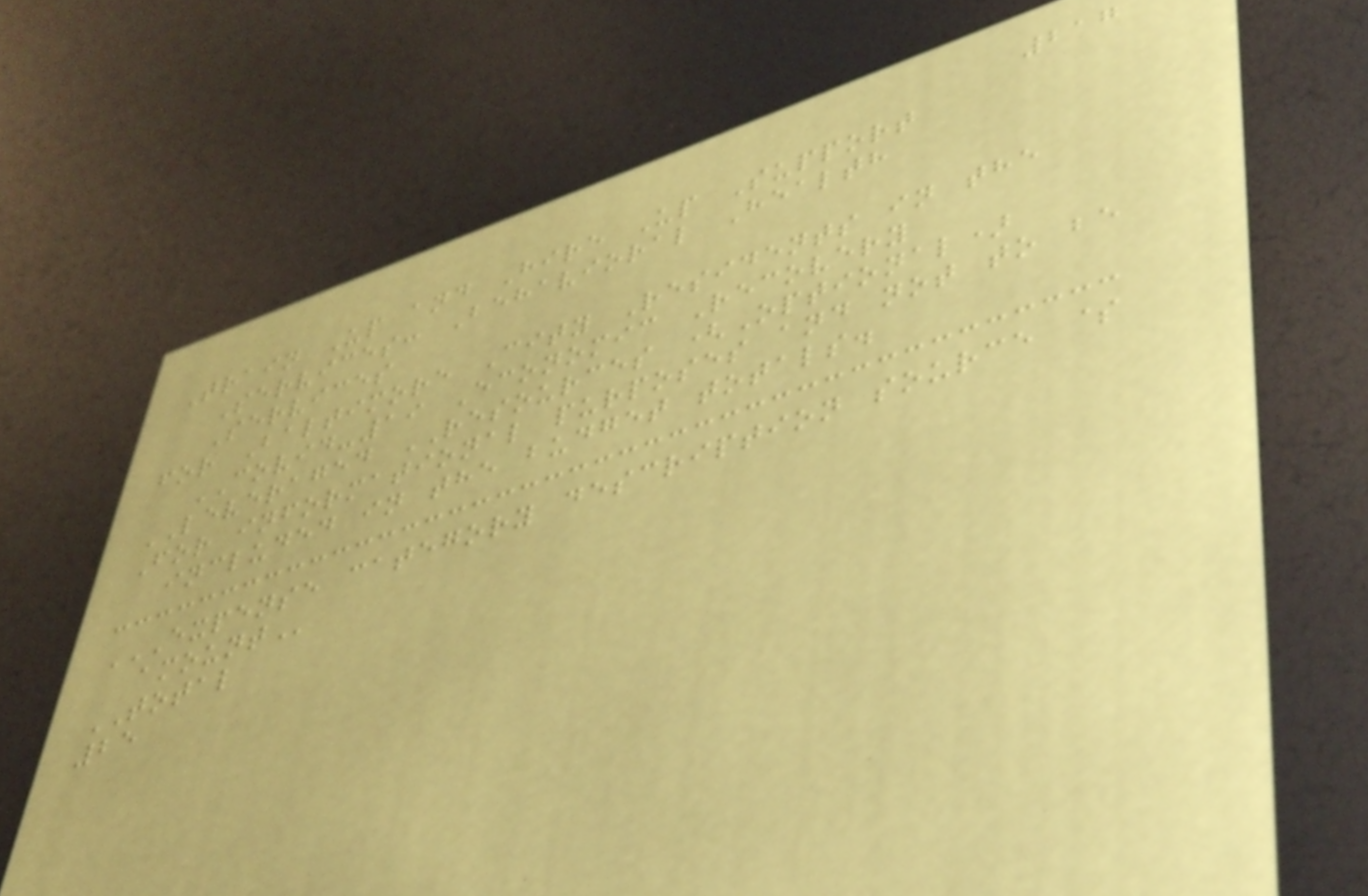217
Train Up and Hire Up Support
Services: Behavioral Health
Services
for Baltimore City Residents in the
COVID-19 Economic Recovery
LEVERAGED RESOURCES (Optional)
For informational purposes and not to be
included in the budget totals.
EXPENSE CATEGORY DESCRIPTION SOURCE $
AMOUNT
TOTAL
25
